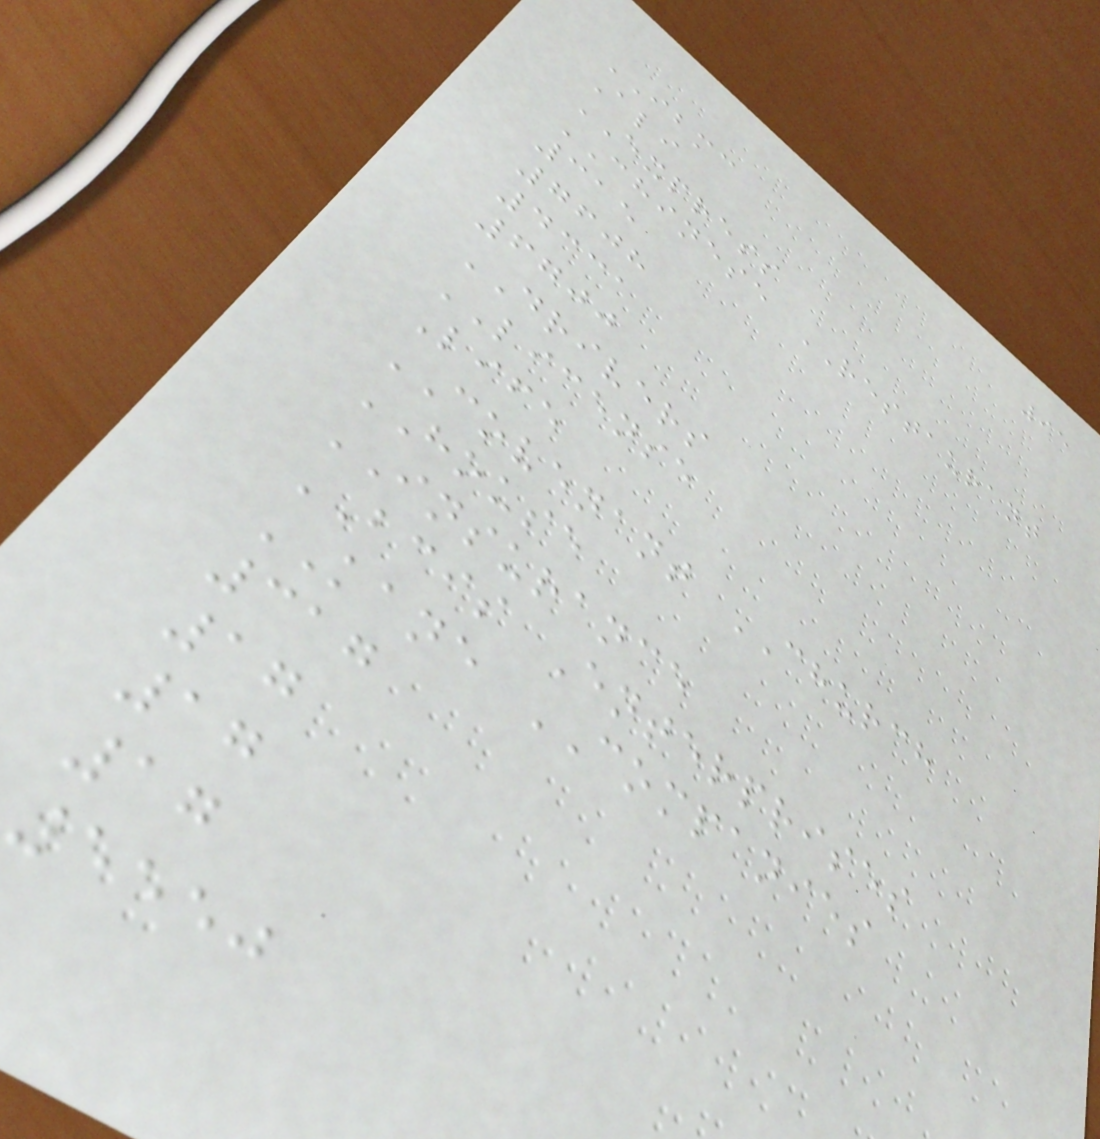95
IBMC
Ali
EXPRESS
CHINESE RESTAURANT
315
7608
4331
6700
DRIVERS
LICENSE
Life
COVENANT CHURCH
HOUSE
INSURANCE
BCIS Enterprises
KANE COMPANIES
317
17
17
17
5550
